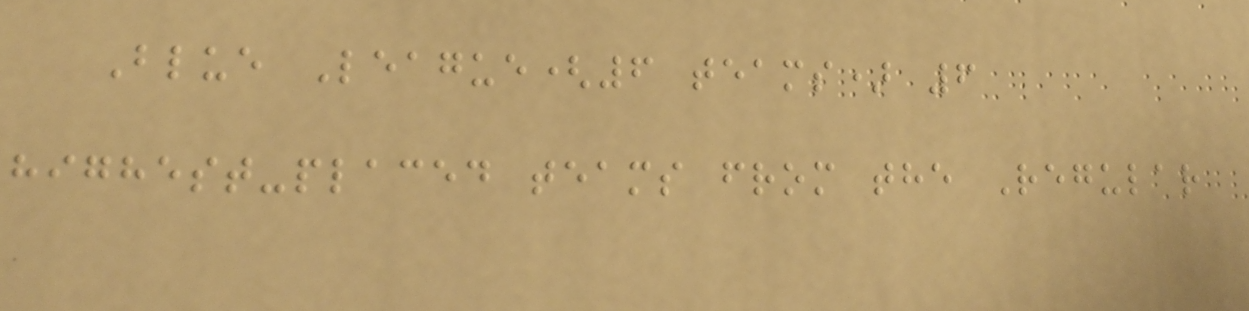Blue League(6 teams) 6
highest-placed teams from the Regular
